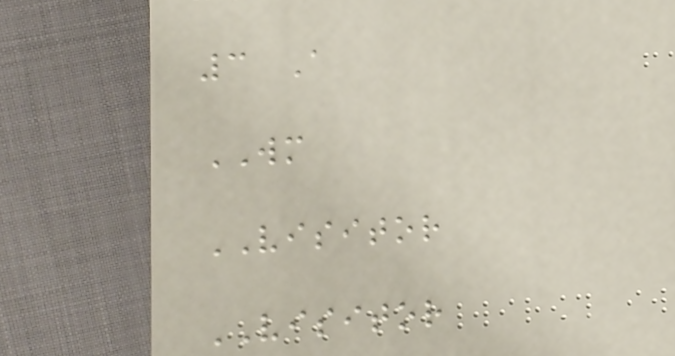3 A
WM
VISITOR
VISITOR
